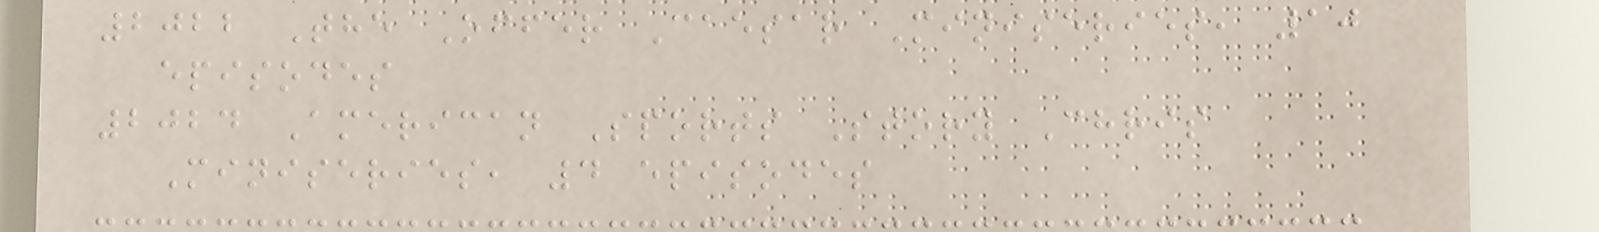2022 The Offer Caesar Miniseries, 10
episodes
2024 American Sports Story Chris
Miniseries, 4 episodes
